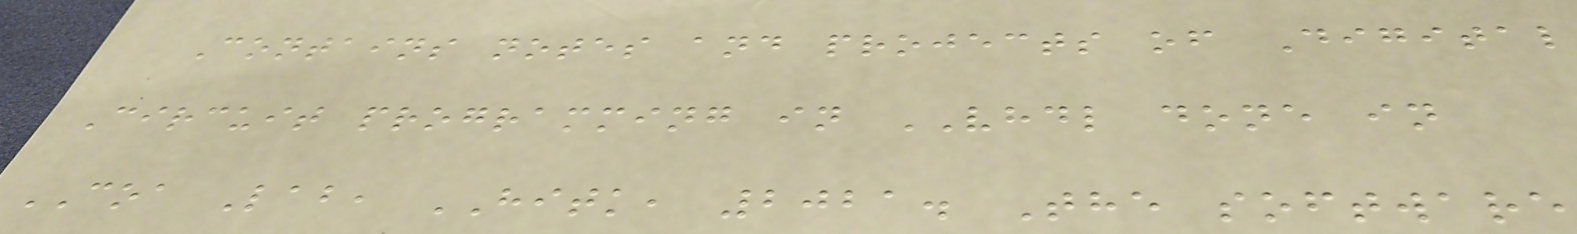Contains notes and projects of Digital
Circuit programming in VHDL done in
COA Lab, HITK, 2021. The software
